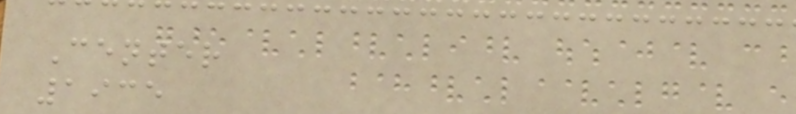Center
1935
